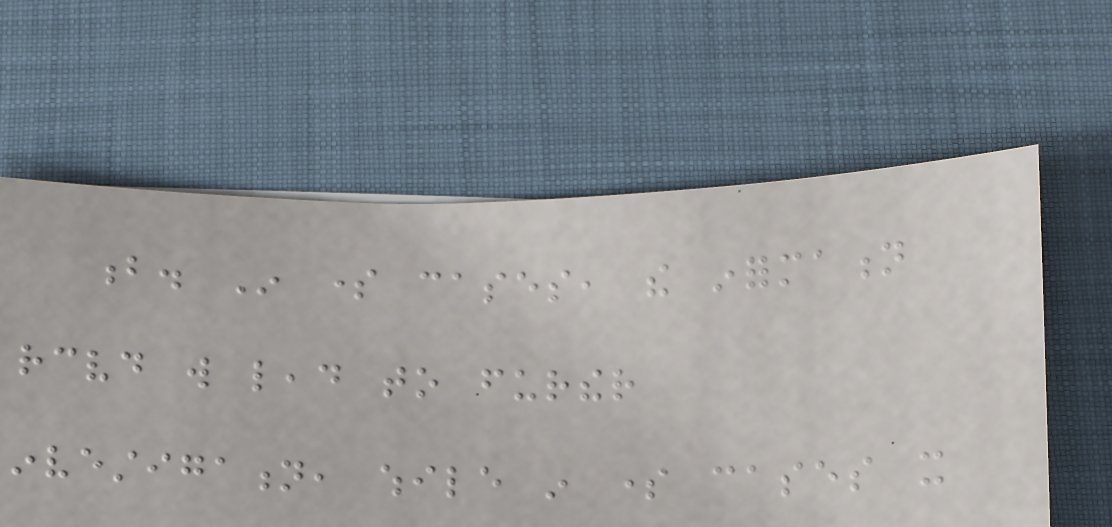b. In some cases, the information
received will lead to further
investigation, while in some cases it
